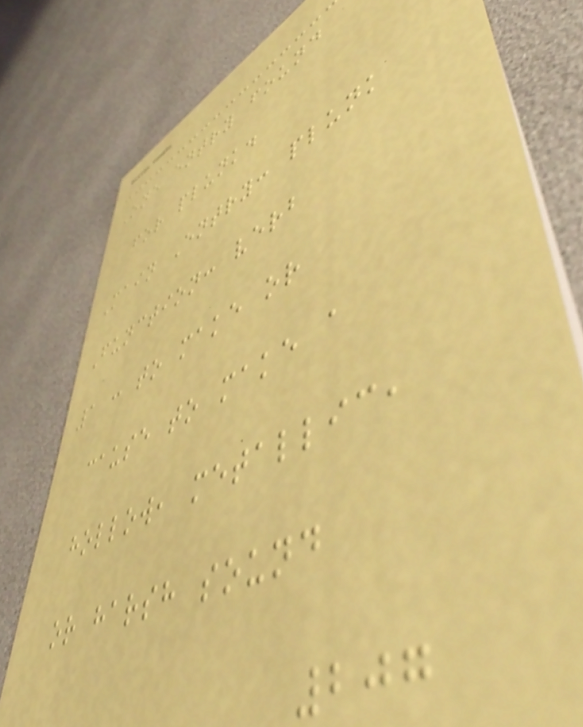One entry found
for plunk.
Main Entry: plunk
Function: verb
1 : to make or
cause to make a
hollow, metallic,
or harsh sound
207
